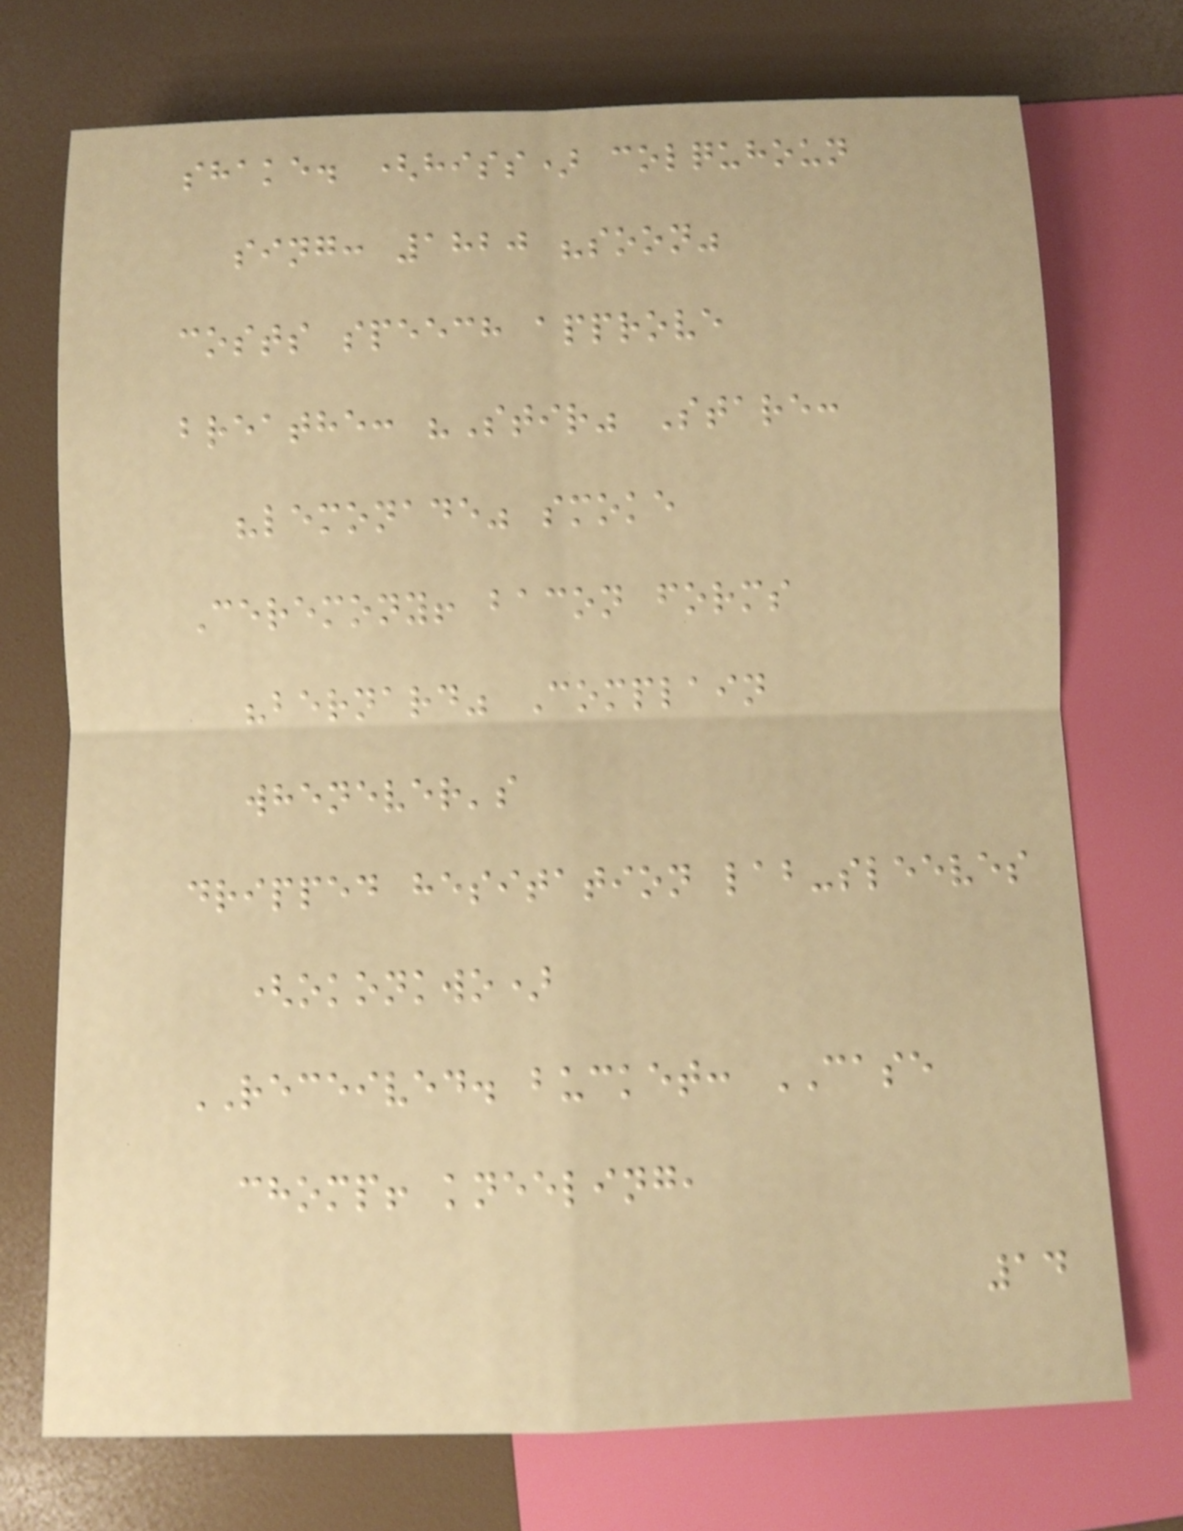shake. (hiss) colquhoun
sing: 1820 "soon"
costs speech approve
breathe: "Stir" Stare:
"lemonade" smoke
Ceremony! bacon forms
"bernard" Complain
whenever's
dripped hesitation lab-sleeves
(okonkwo)
RECEIVED. bucket: CASE
chomp! kneeling,
14
